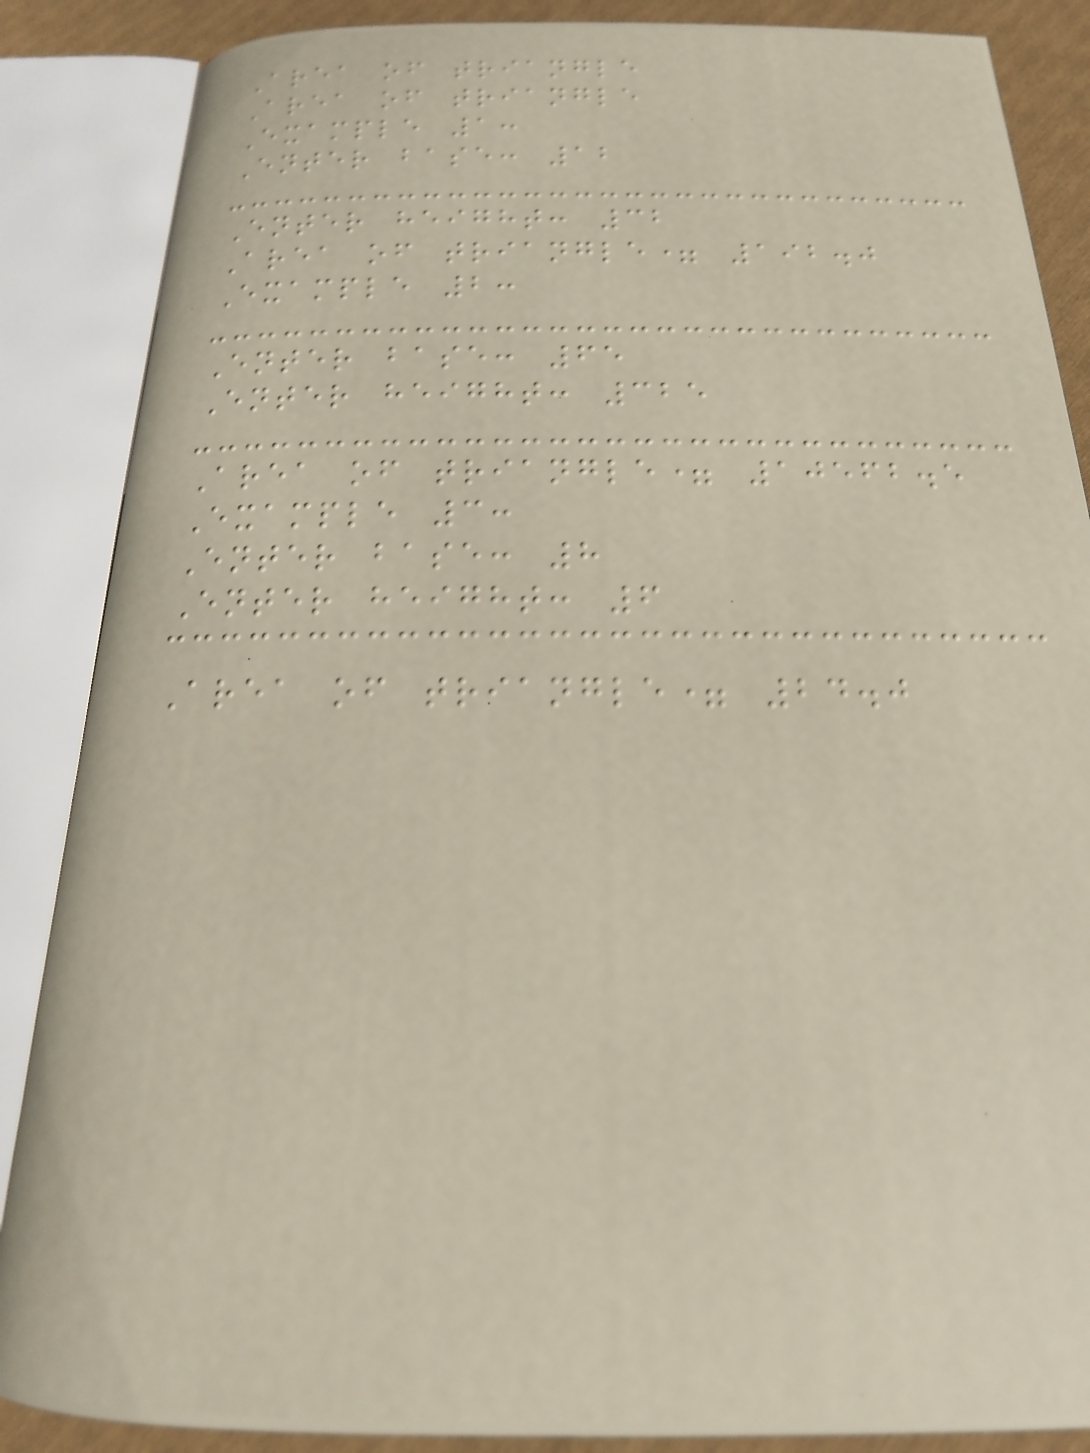Area of triangle
Area of triangle
Example 1:
Enter base: 12
Enter height: 32
Area of triangle= 192.0
Example 2:
Enter base: 65
Enter height: 325
Area of triangle= 10562.5
Example 3:
Enter base: 8
Enter height: 6
Area of triangle= 24.0
